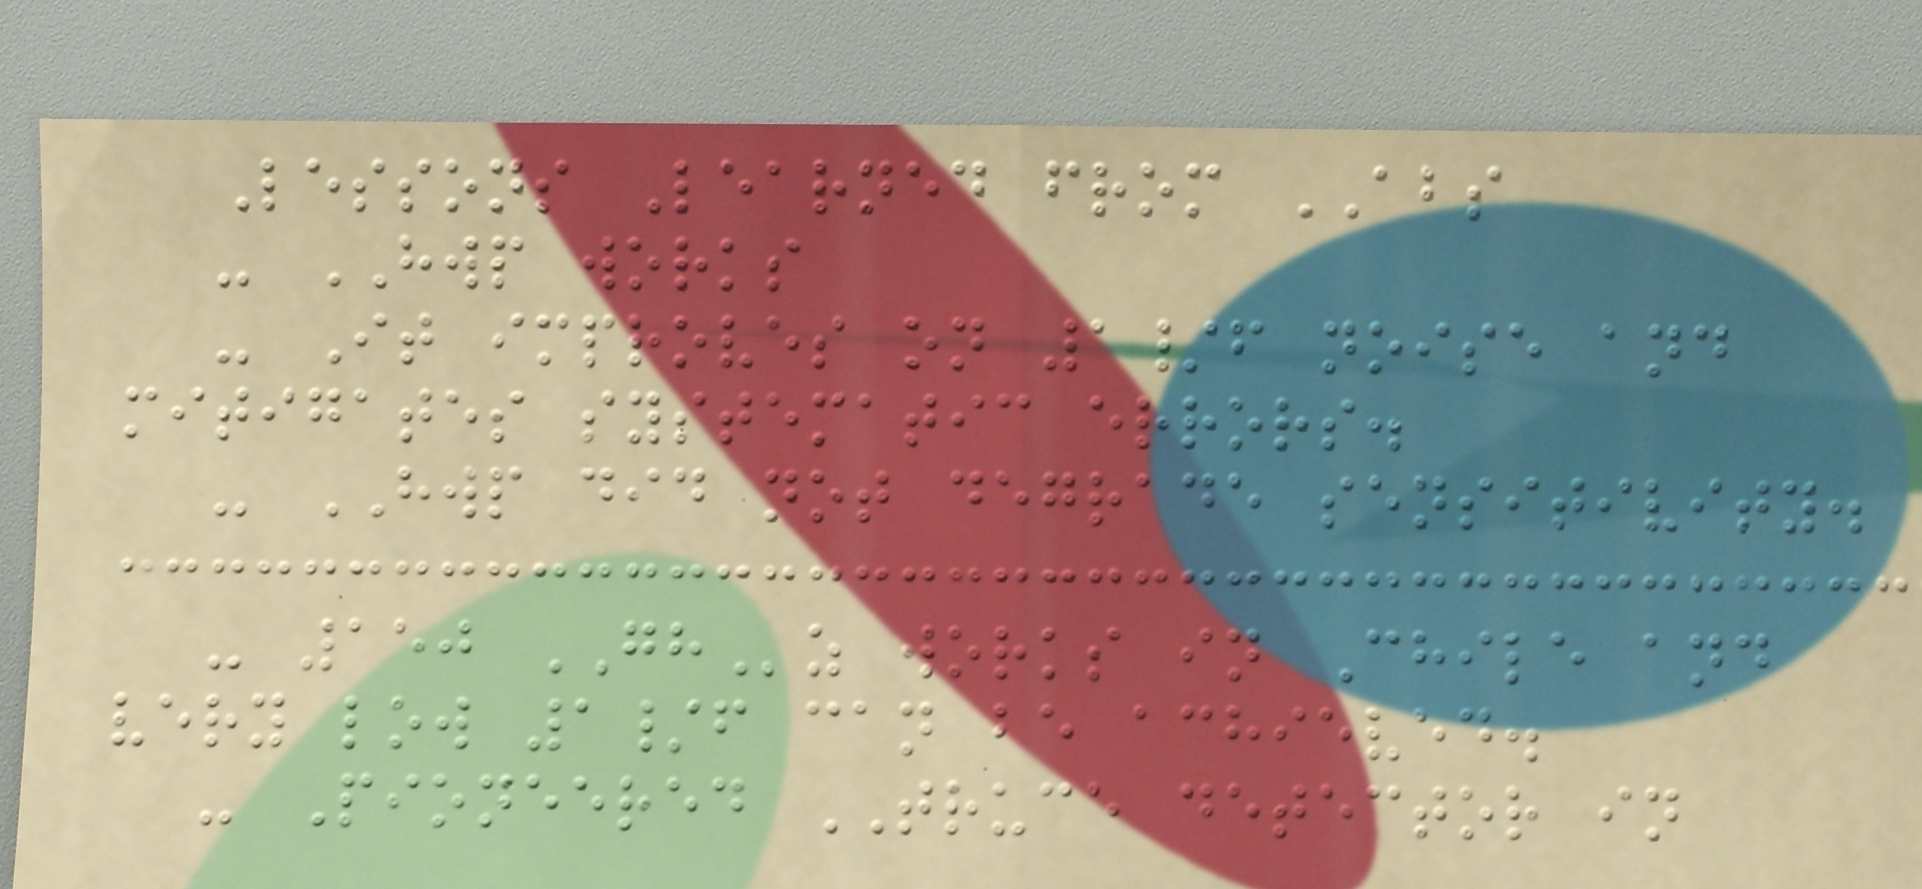Lessons Learned from ABS
- HWP works
- It improves on 1/f noise and
mitigates systematic errors.
- HWP did not degrade sensitivity.
- 150 GHz works in Chile and
very low 1/f can be achieved.
- Pioneered TRUCE detector in
